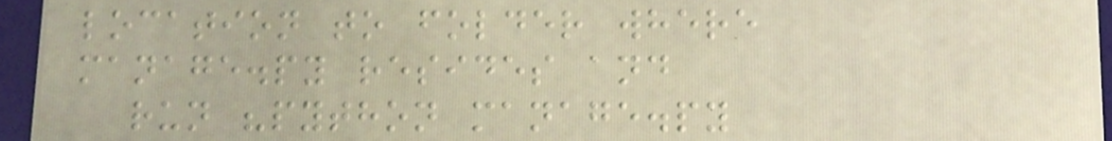location to folder where
manage.py resides and
run "python manage.py
